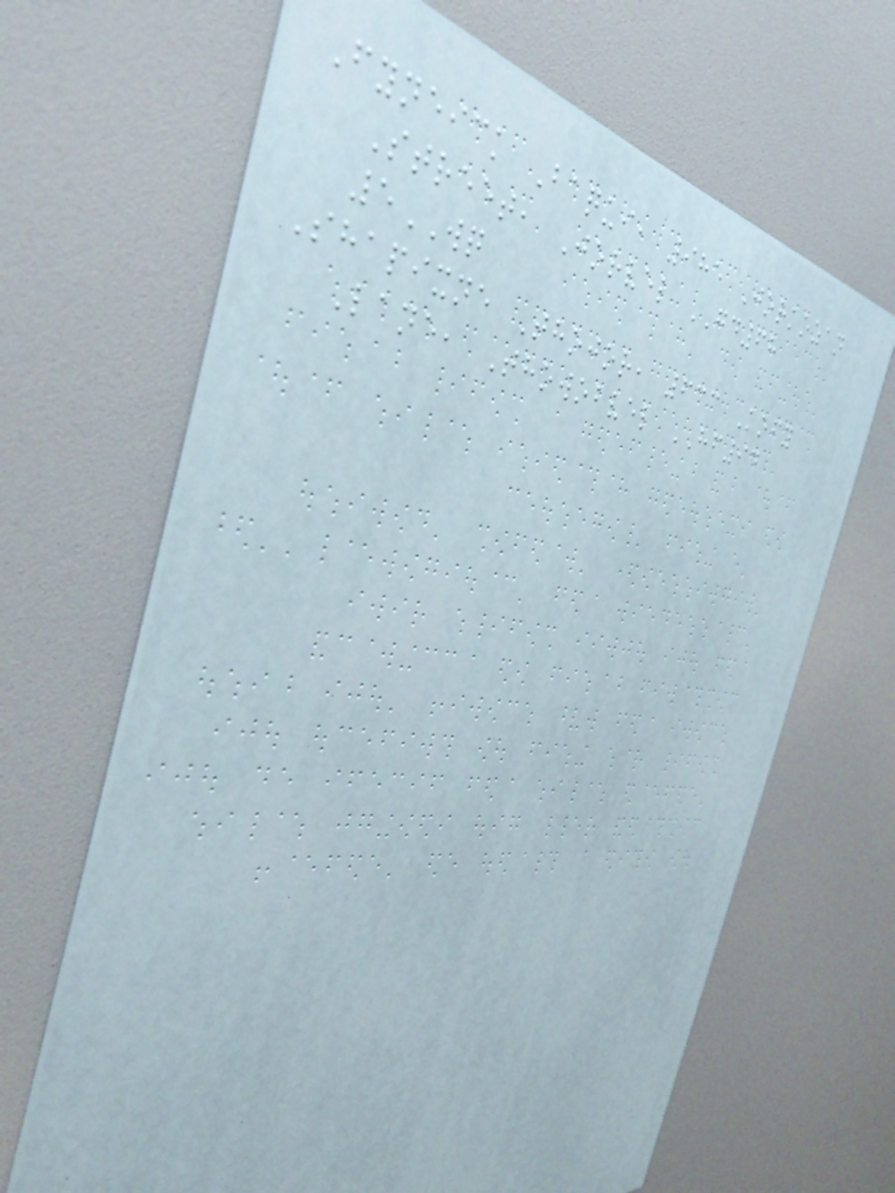Fyneick Baqui, 985 Jorkozan
Street, Jorvel GD68
5WQ
Shapixne Thojor, 633 Kofy
Lane, Thowobvel HF94
